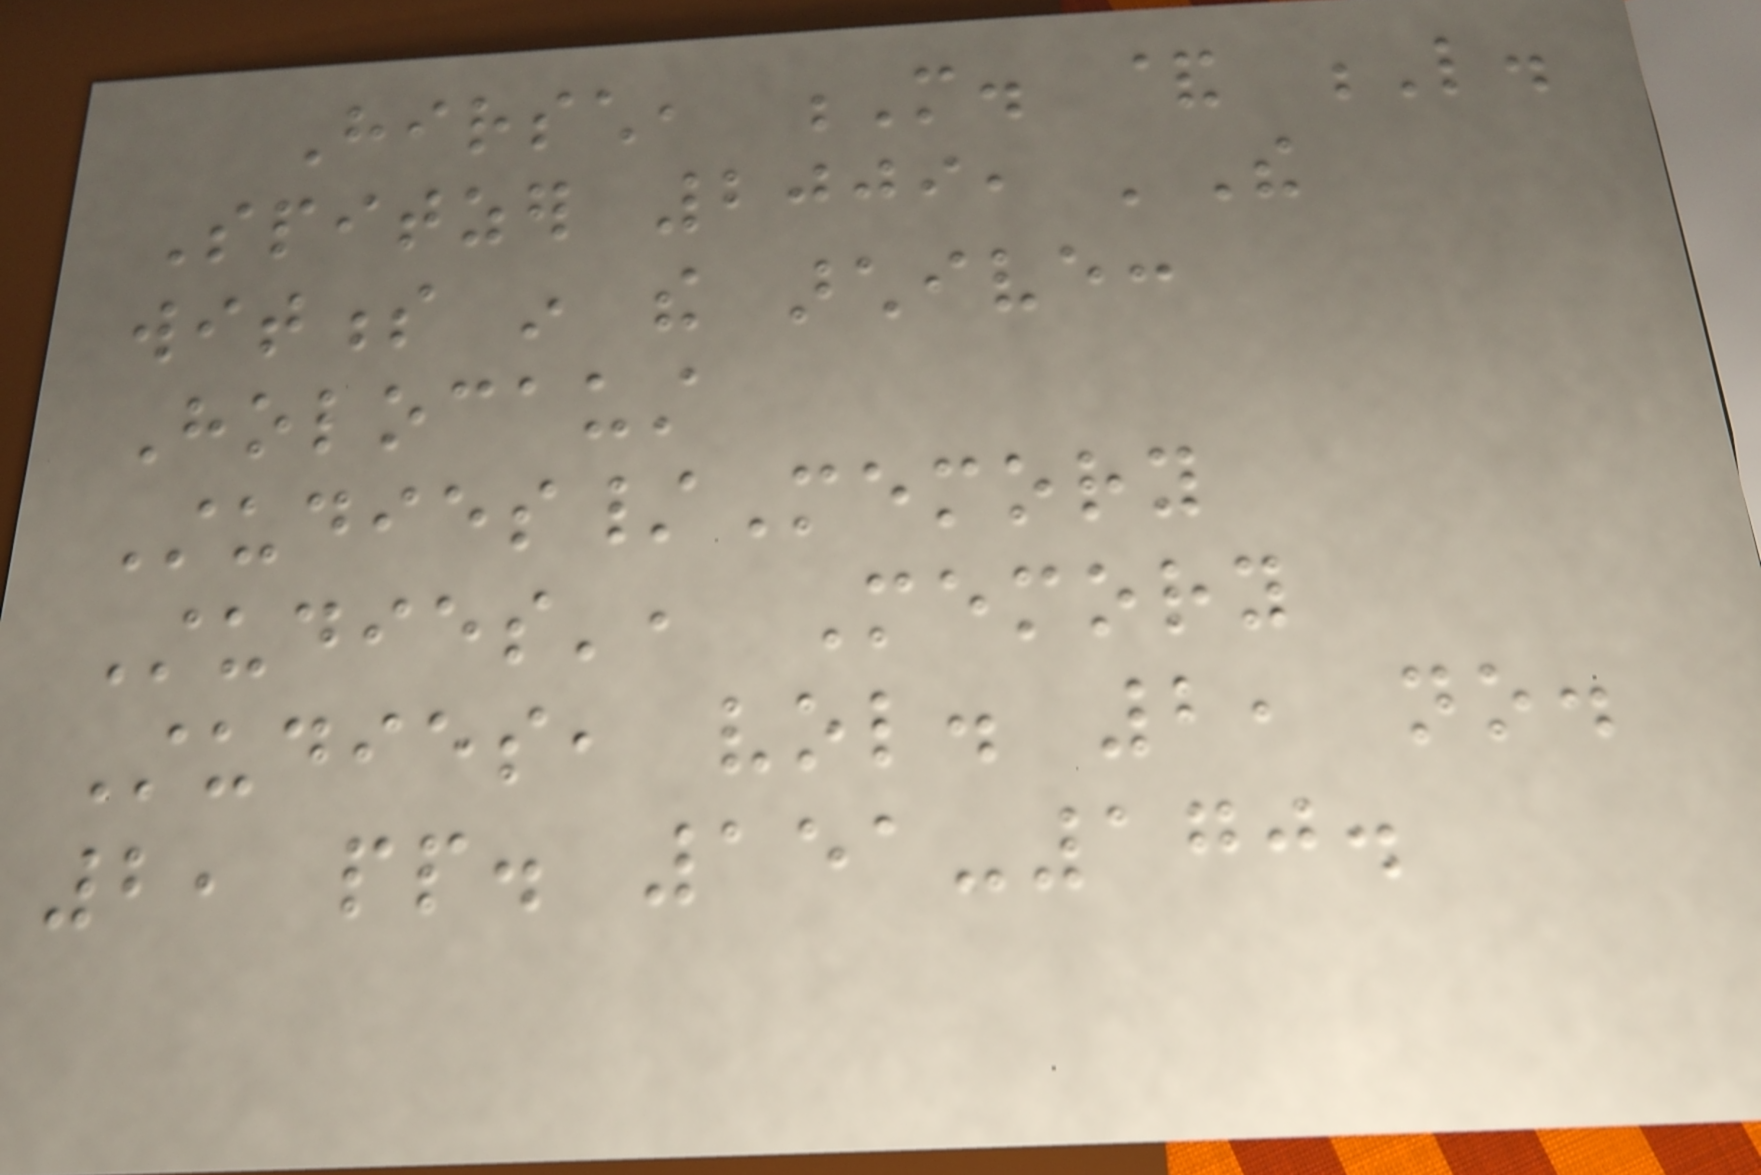Hirsch, M. & L.
Spitzer 2009, 'The
witness in the archive:
Holocaust
Studies/Memory
Studies', Memory
Studies, vol. 2, no.
2, pp. 151-170.
